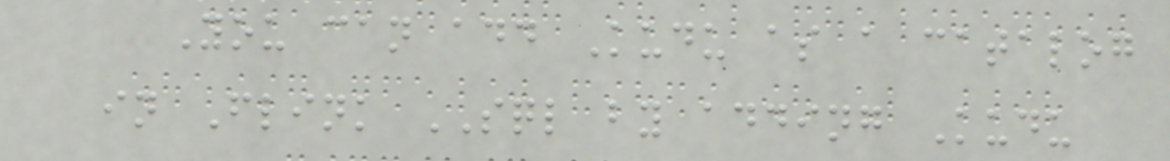You can add Kudu as a catalog
in Flink SQL by adding Kudu
